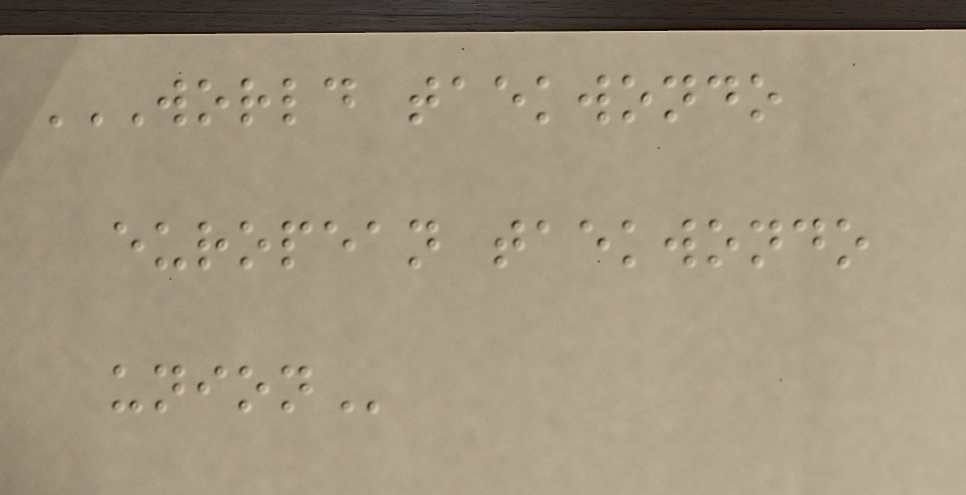WORLD TAEKWONDO
EUROPEAN TAEKWONDO
UNION
